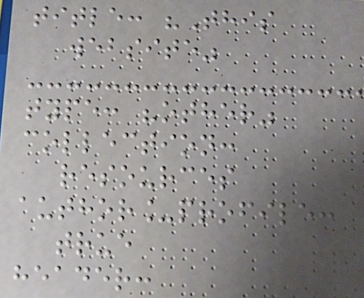title: "This
website"
type: "other"
collection:
resources
author_profile:
true
header:
